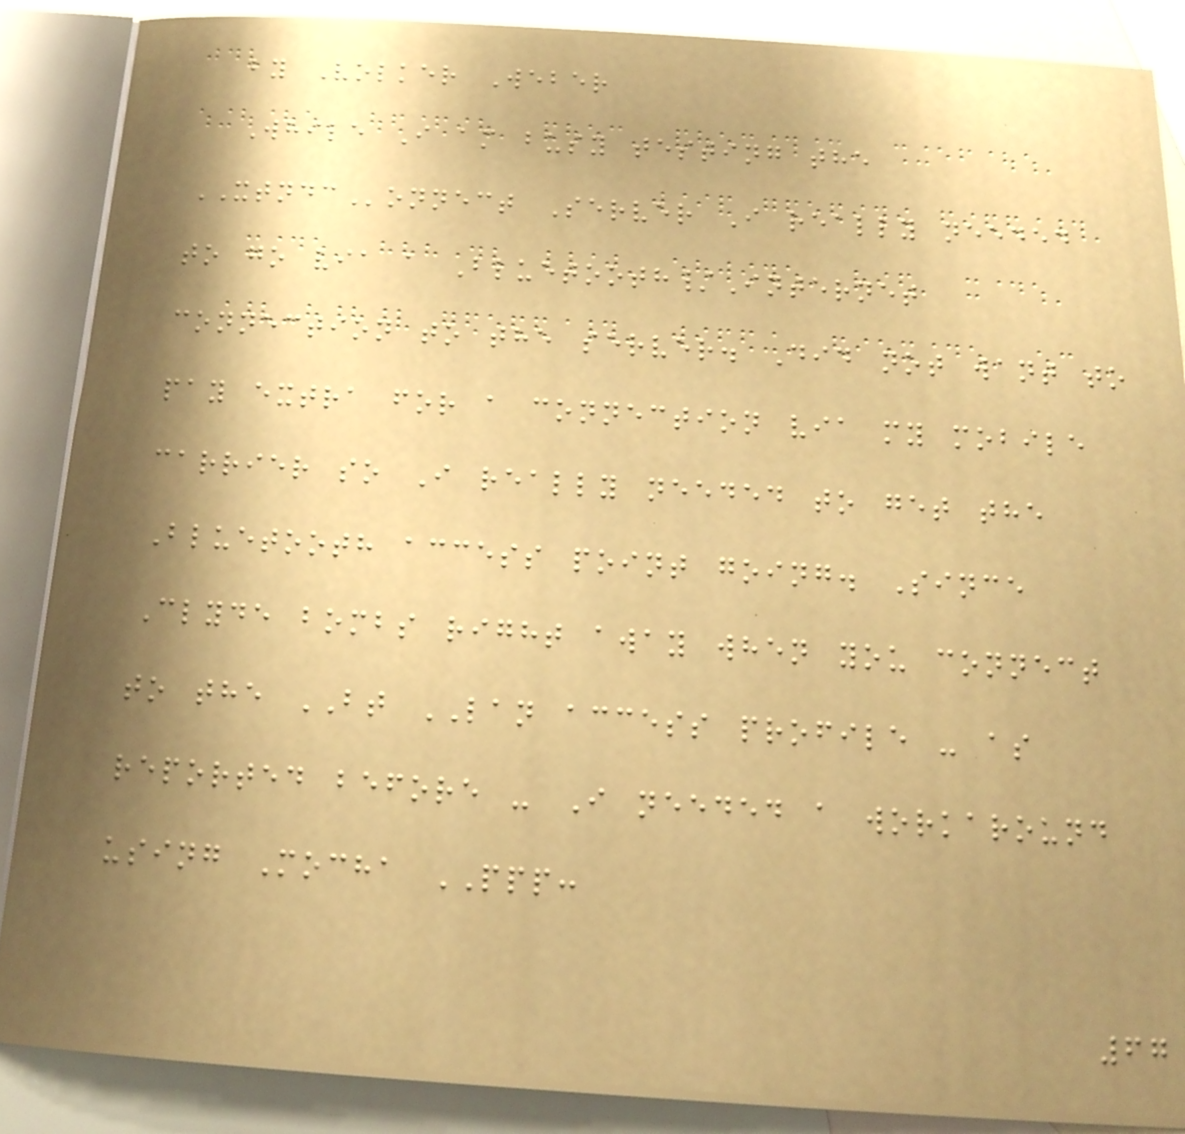by Volker Weber
While I am busy testing the
XTNDConnect Server I really needed
to go via a Bluetooth/Internet
connection to the server. Did not want to
pay extra for a connection via my mobile
carrier so I really needed to get the
Bluetooth access point going. Since
Clyde bombs right away when you connect
to the BT LAN access profile - as
reported before - I needed a workaround
using Mocha PPP:
67
